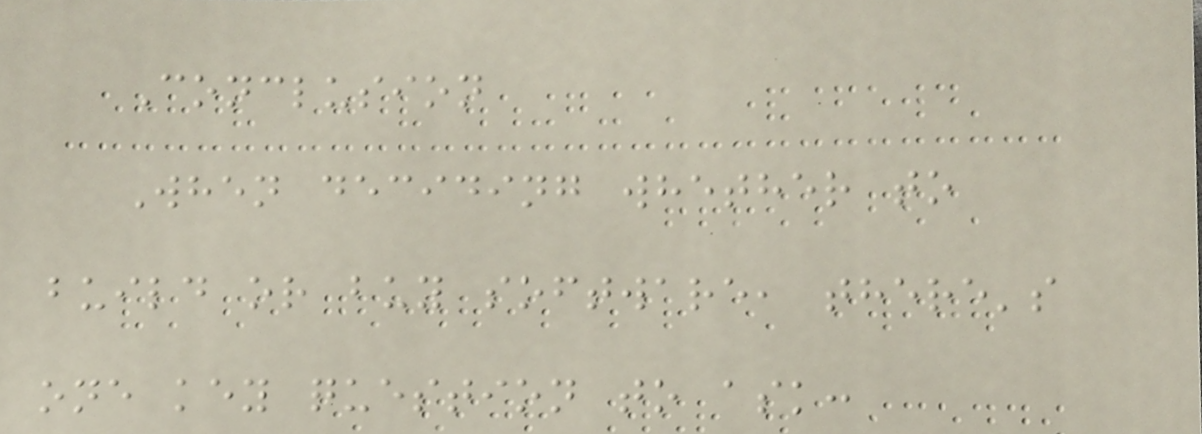Conclusion
When deciding whether to
build or buy software, there's
one key question to ask:
